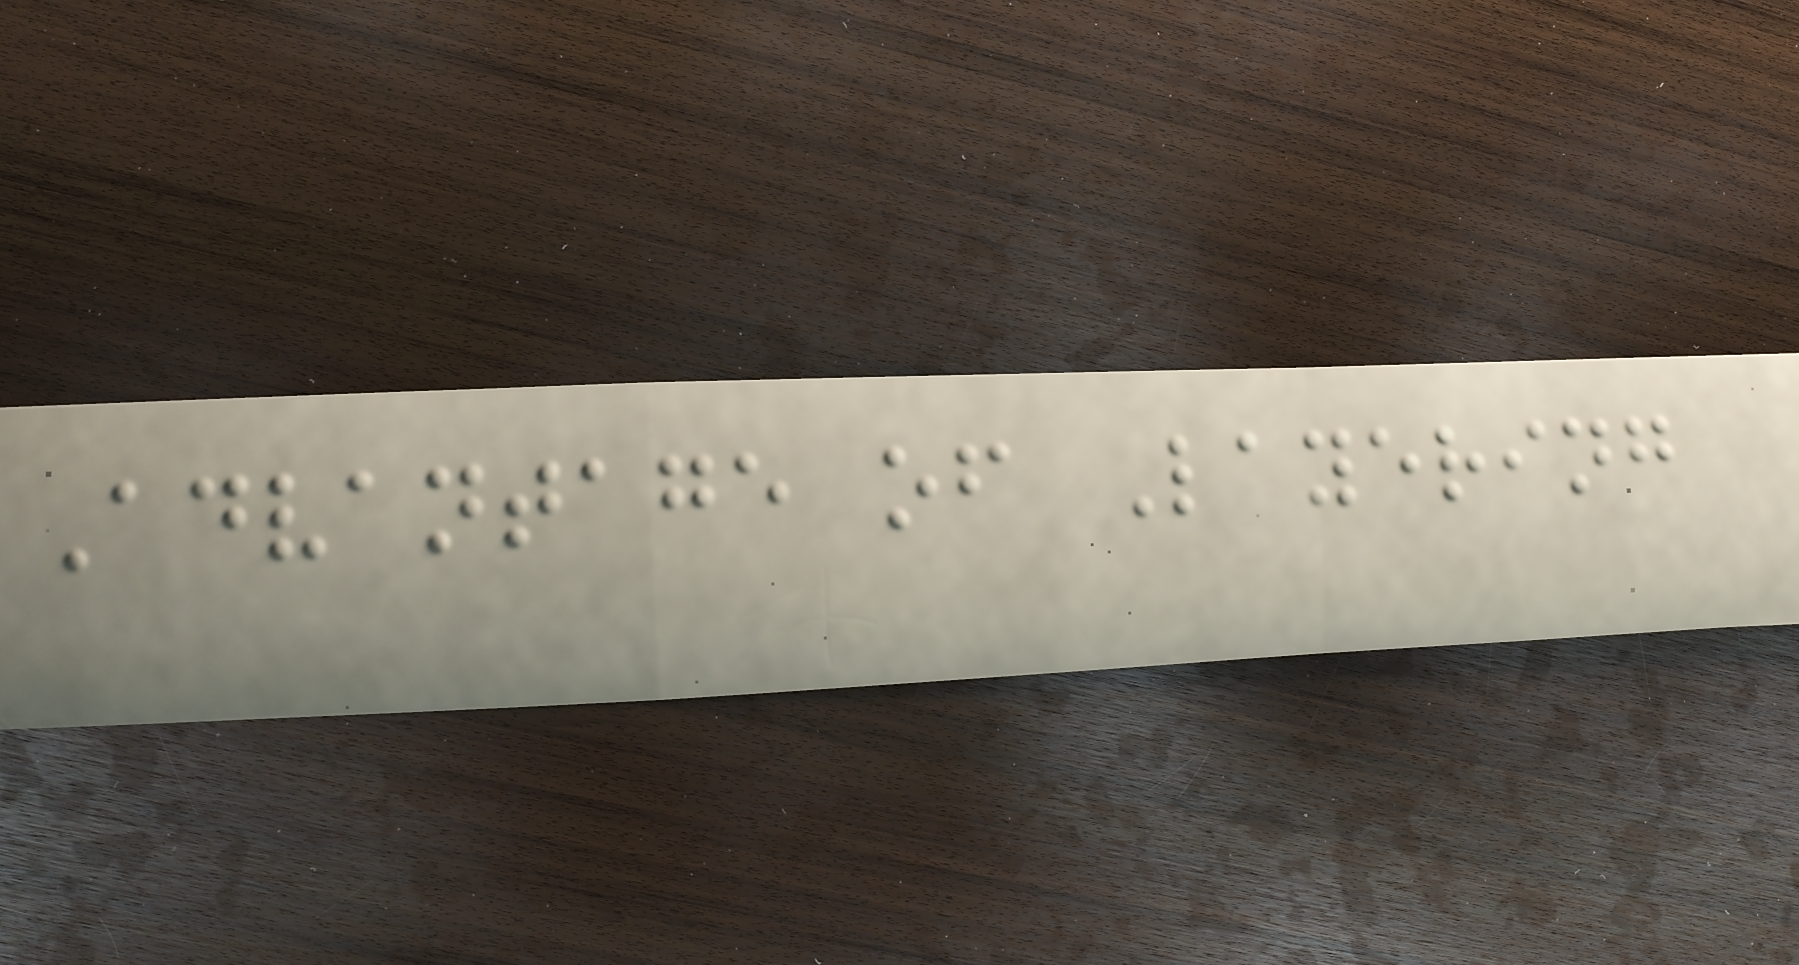Advantage of Layering
